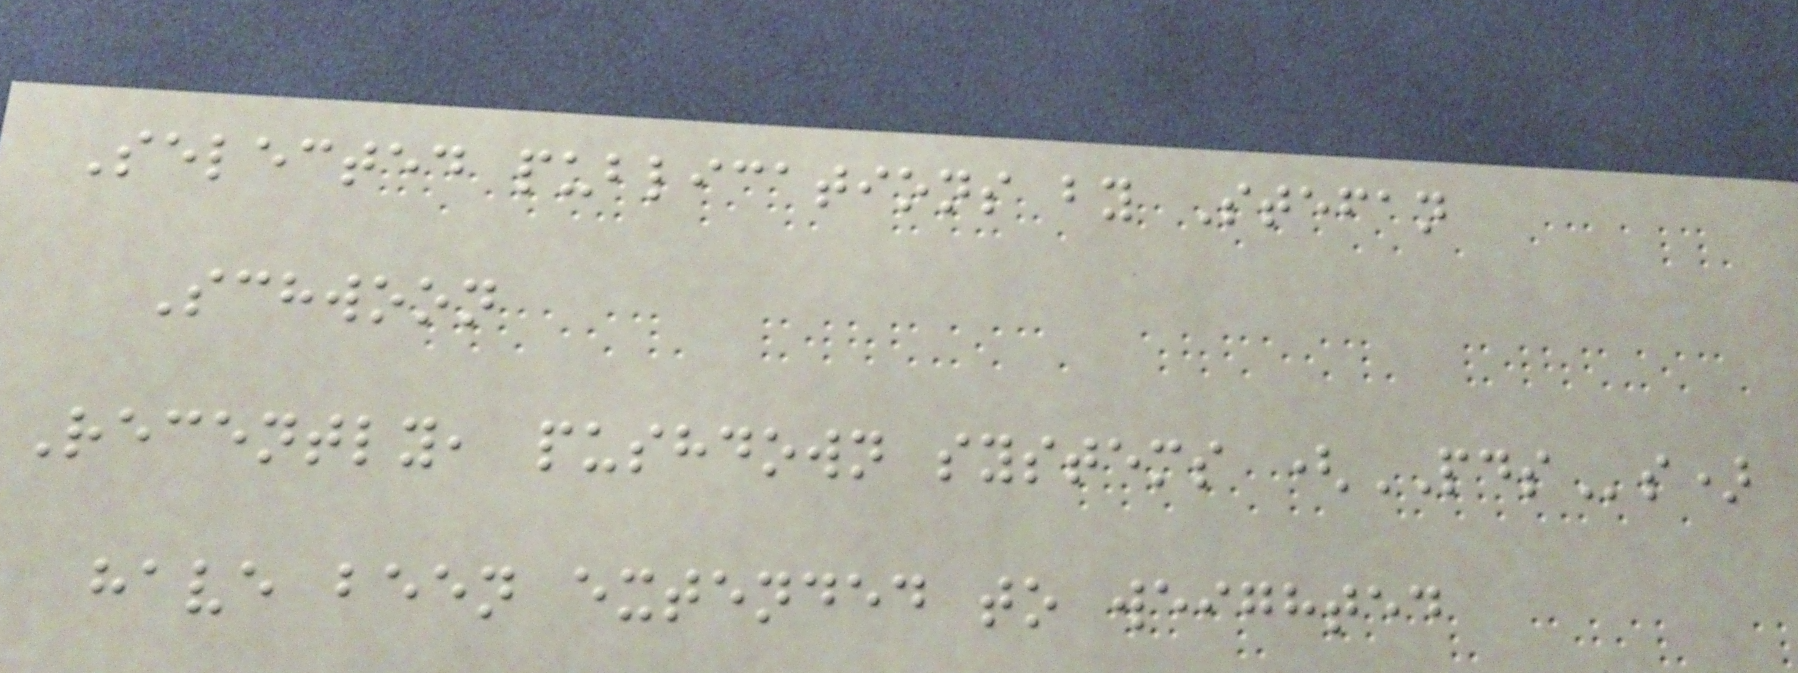Selected publications by Stefan
Schwoon
Recently, pushdown systems (PDSs)
have been extended to weighted
